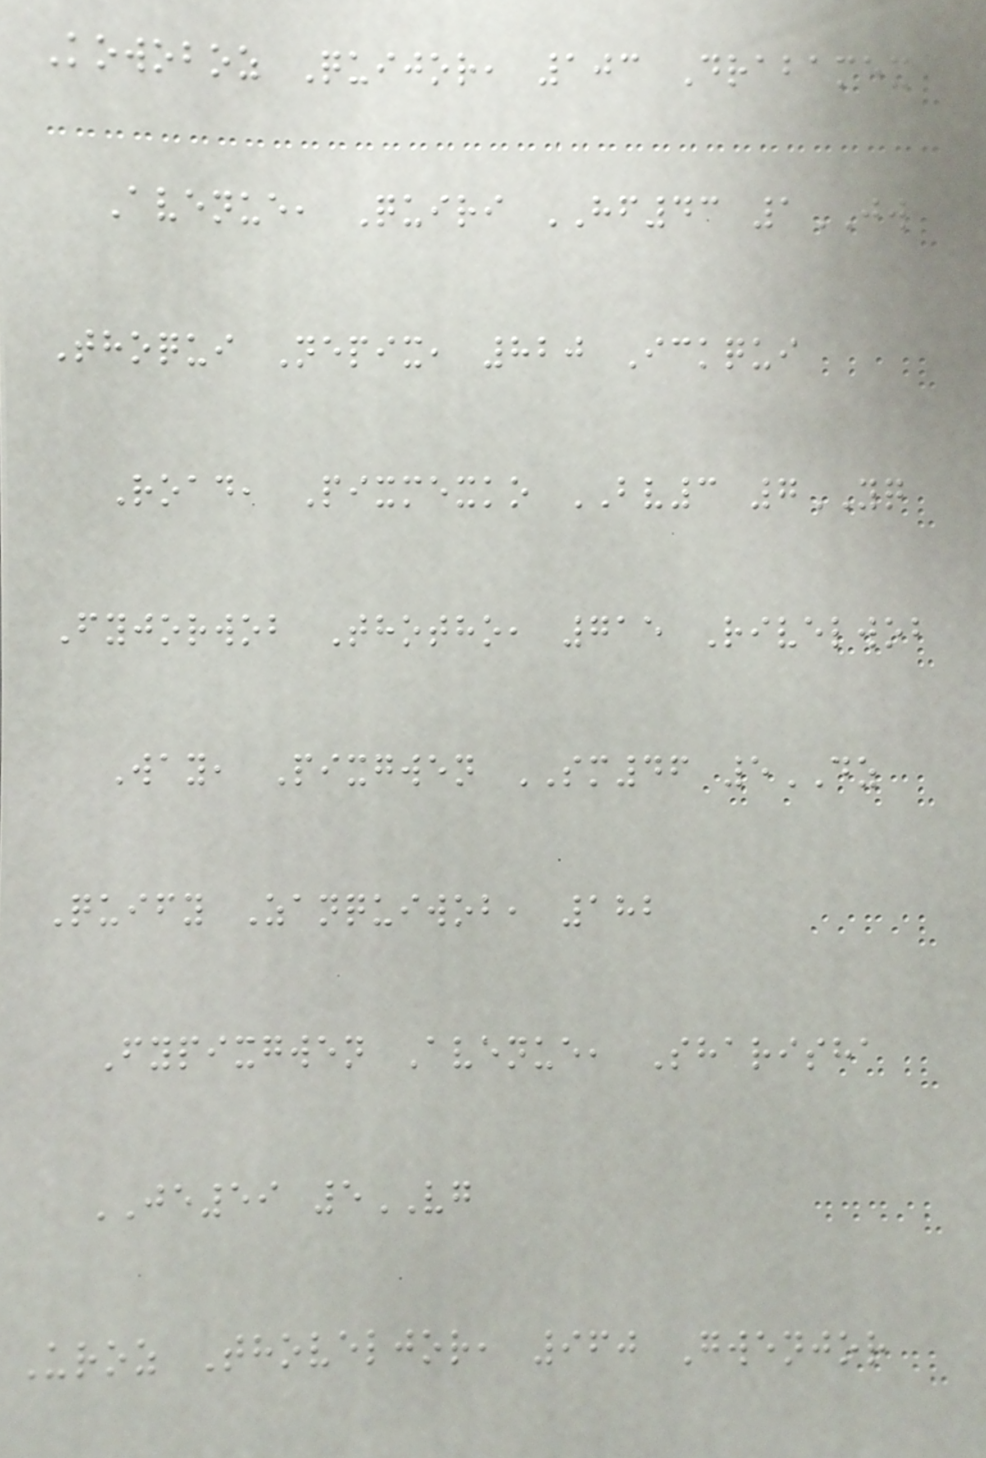Kowoboz Quijor, 103 Drabamex
Avenue, Quiri HF43 1JW
Thoqui Nepix, 820 Ickqui
Road, Pixmexko BV3 7YQ
Fyjorwob Thotho, 715 Rivelwob
Way, Pixgwen SM46 5DZ
Quify Zanquiwob, 182
Fypixgwen Avenue, Sharisha
JE59 5VG
Uroz Thoveljor, 960 Gwenjor
